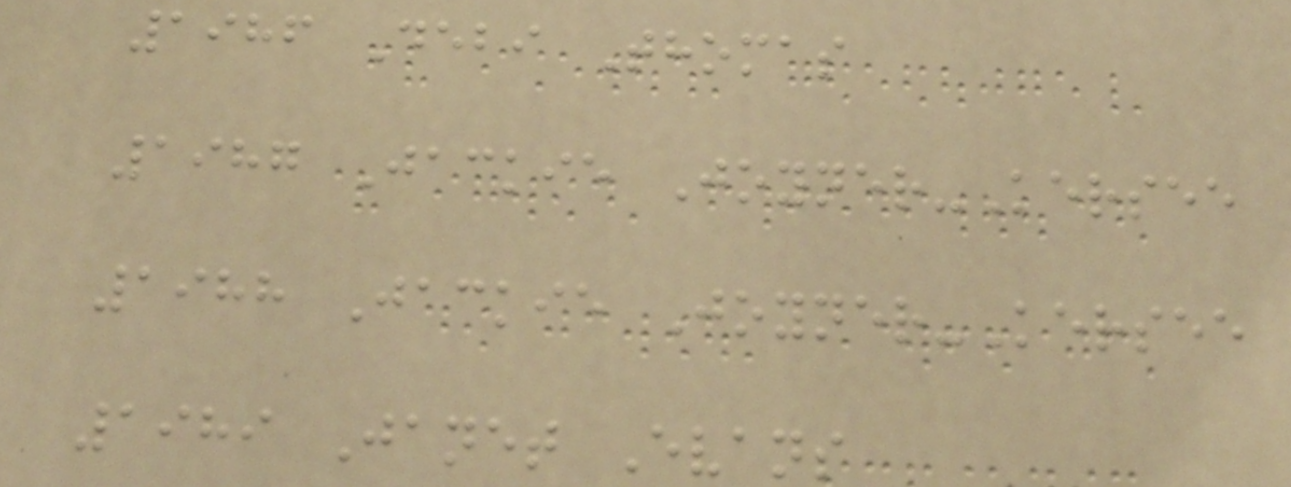1986 Debi Thomas
1987 Jackie Joyner-Kersee
1988 Jackie Joyner-Kersee
1989 Janet Evans
